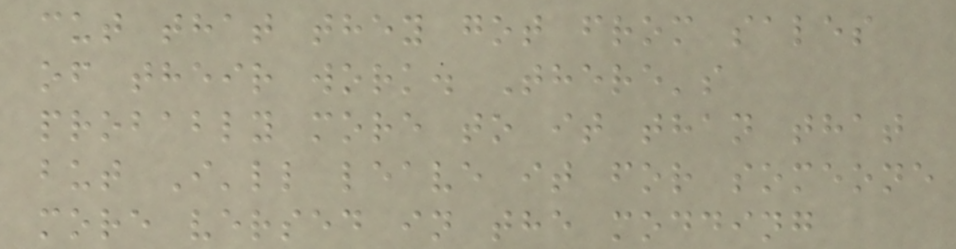cut that they got from sales
of their work. There's
probably more to it than that
but I'll leave it for someone
more versed in the modding
